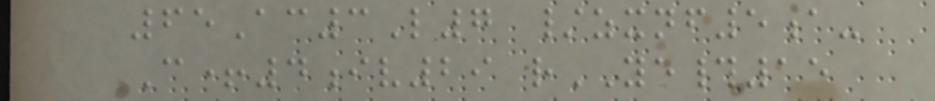65Ac3L7 /zxnf5a-
C+4iv29 rYE#15
